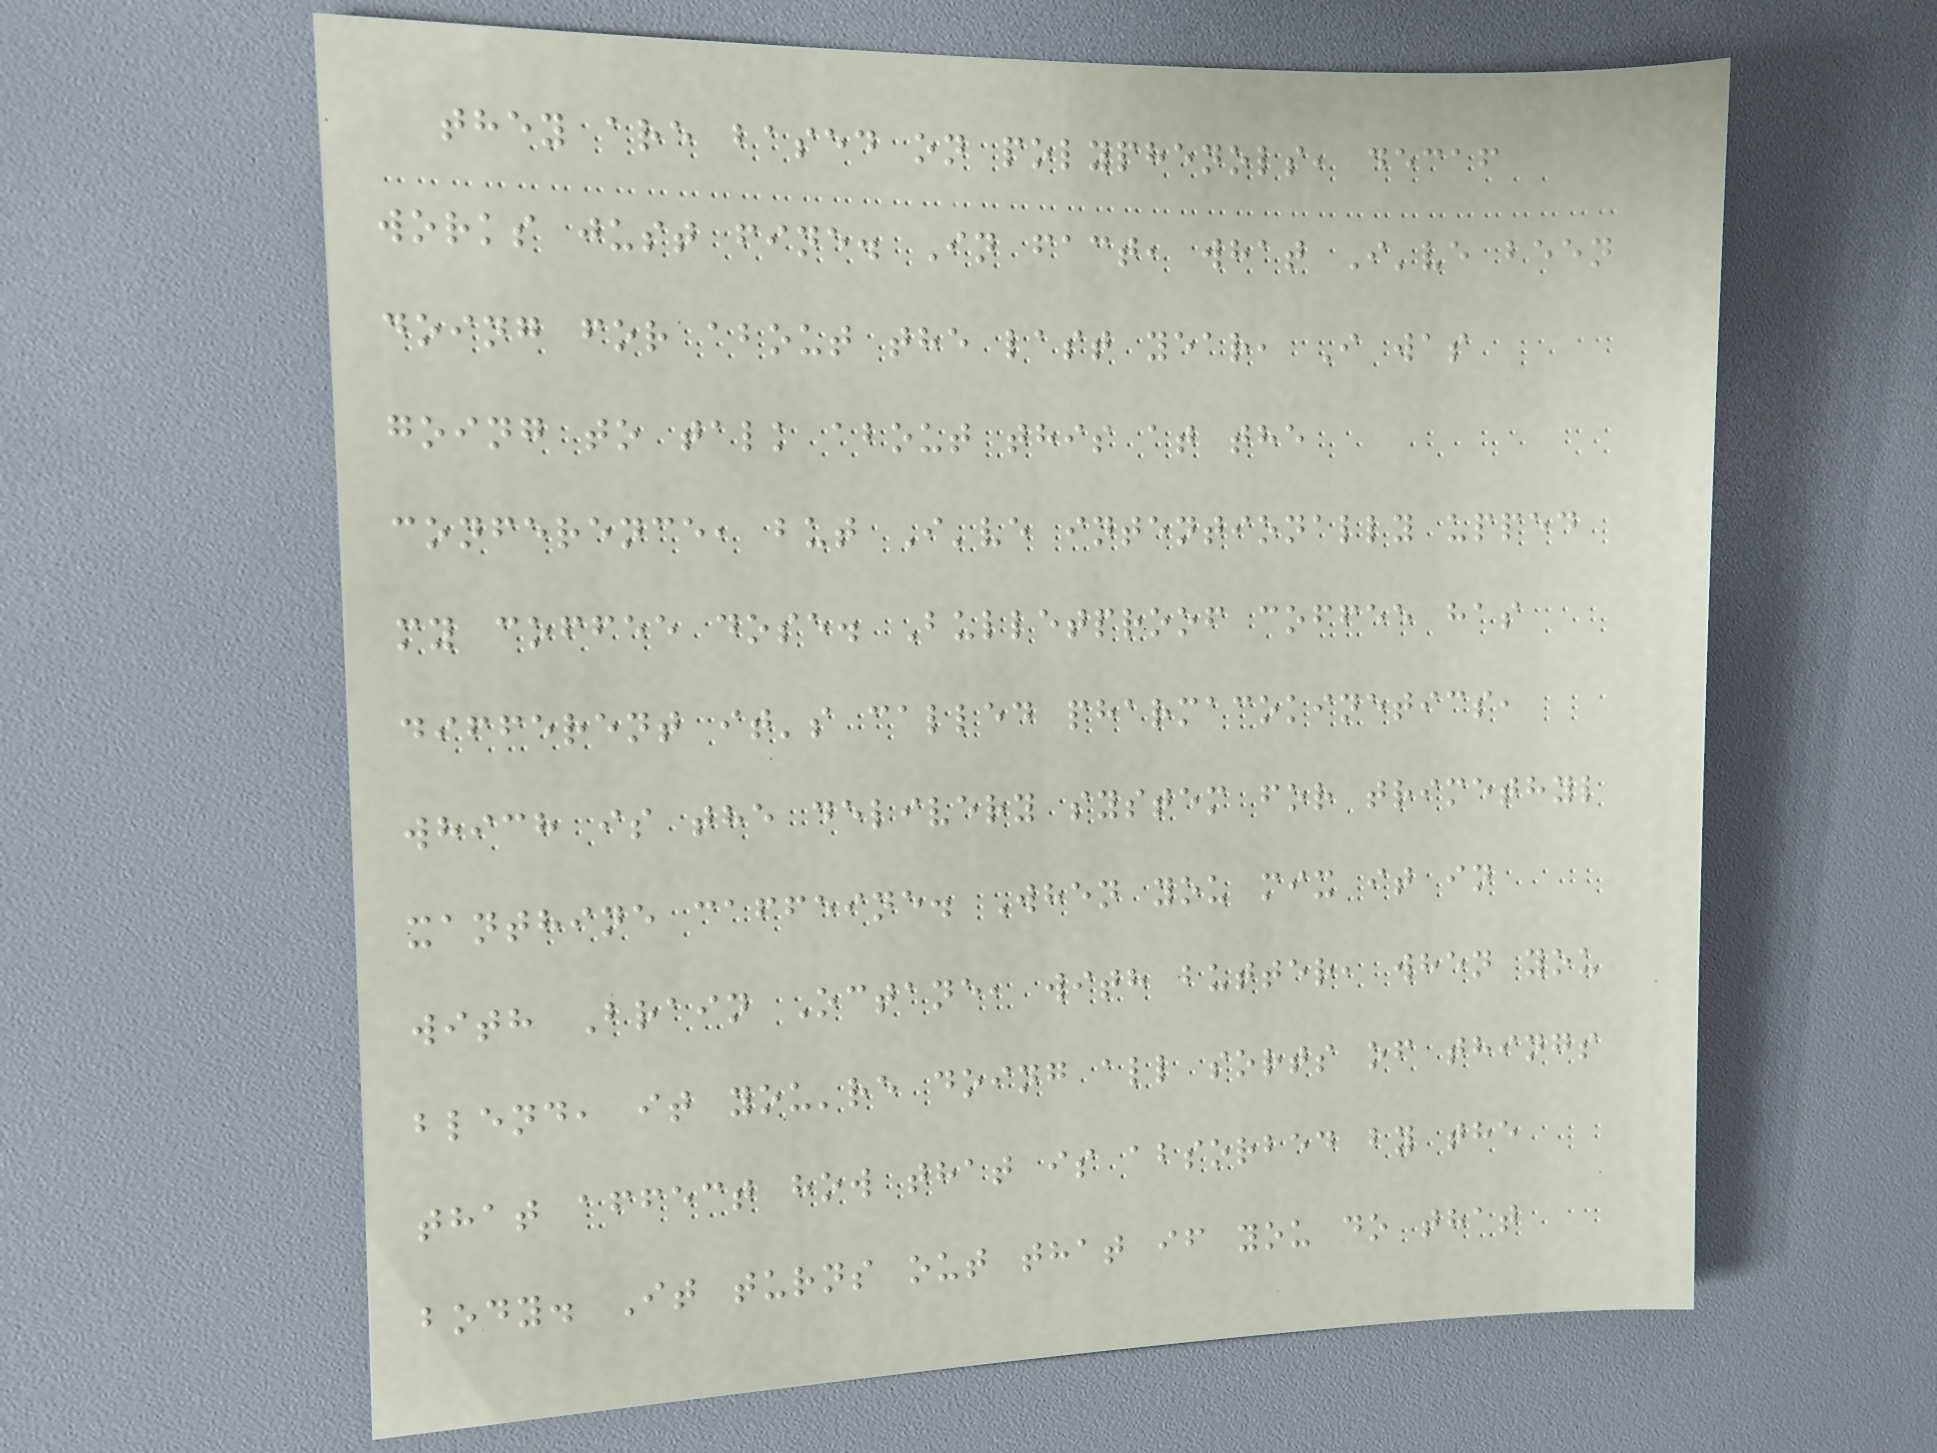they are based on polyphenols, decaf
works just fine. In fact, what I've been
doing for about the last year, I was
going to talk about this at the
conference, but I've intentionally upped
my coffee dose. Bulletproof coffee has
different it's called pharmacokinetics,
which is the delivery system for trimethyl
xanthine caffeine. When you mix it in
with Brain Octane, with butter, when you
blend, it you're doing all sorts of things
that affect how that is absorbed by the
body. It turns out that if you do that
